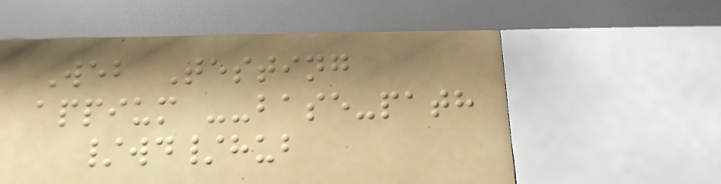Web Testing
appium --base-path
/wd/hub
